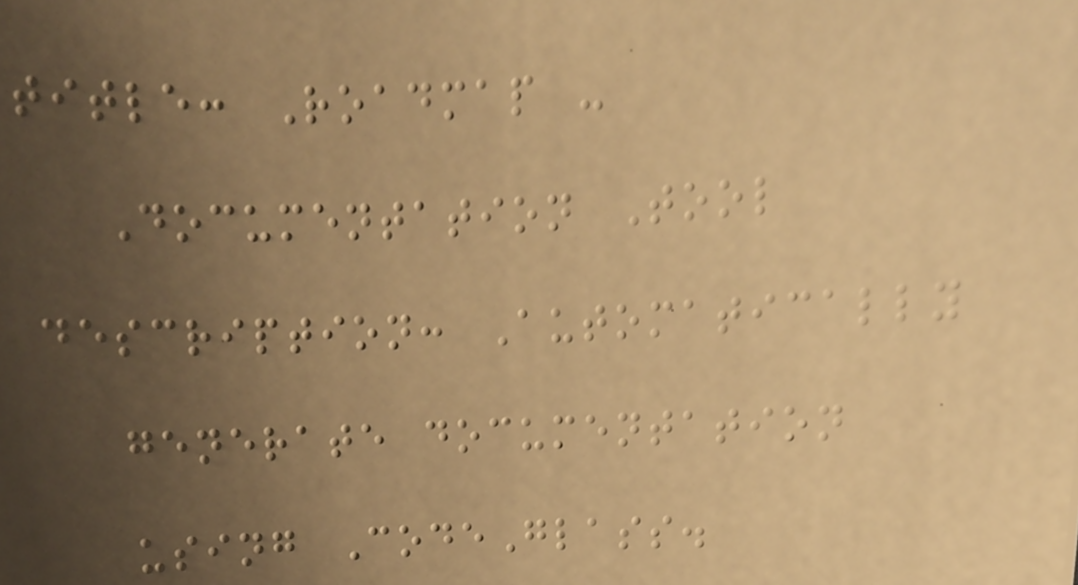title: Roadmap -
Documentation Tool
description: Automatically
generate documentation
using CodeGlass.
